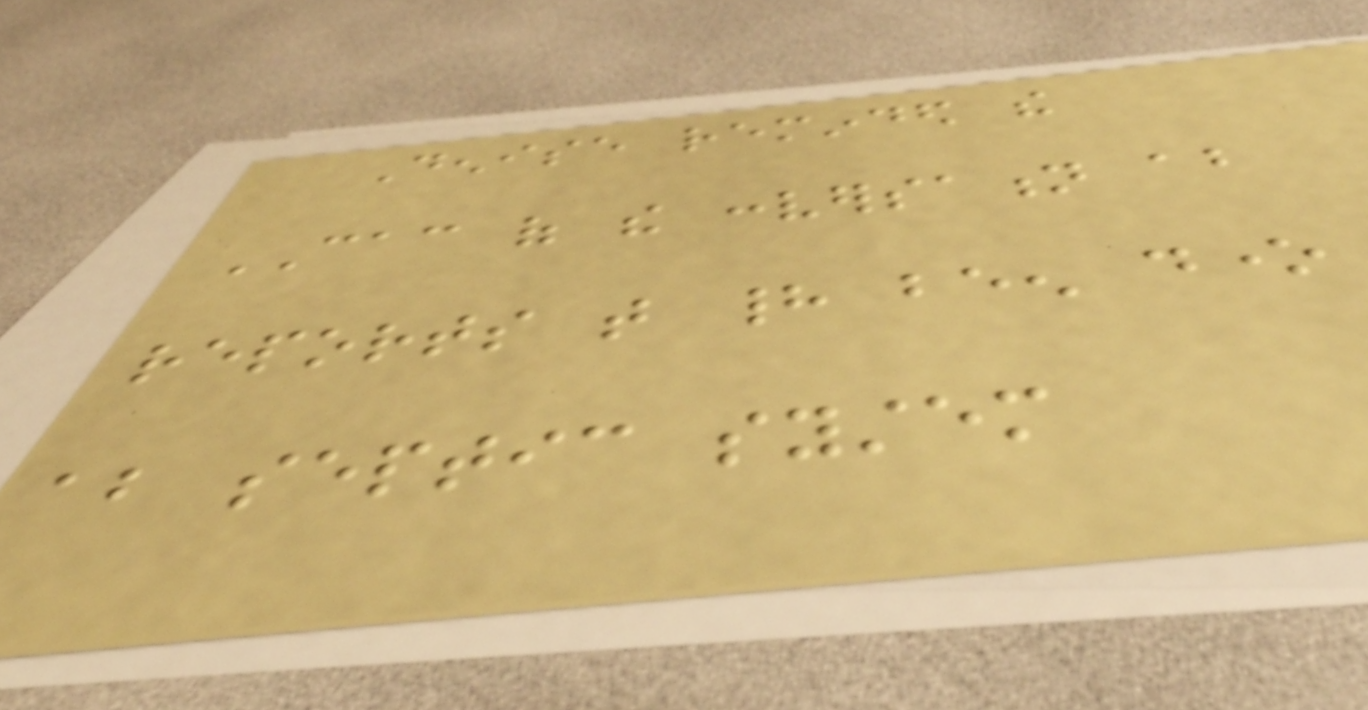Denise reminded the
CAC of the conversation about
reports that had been done
about septic system
